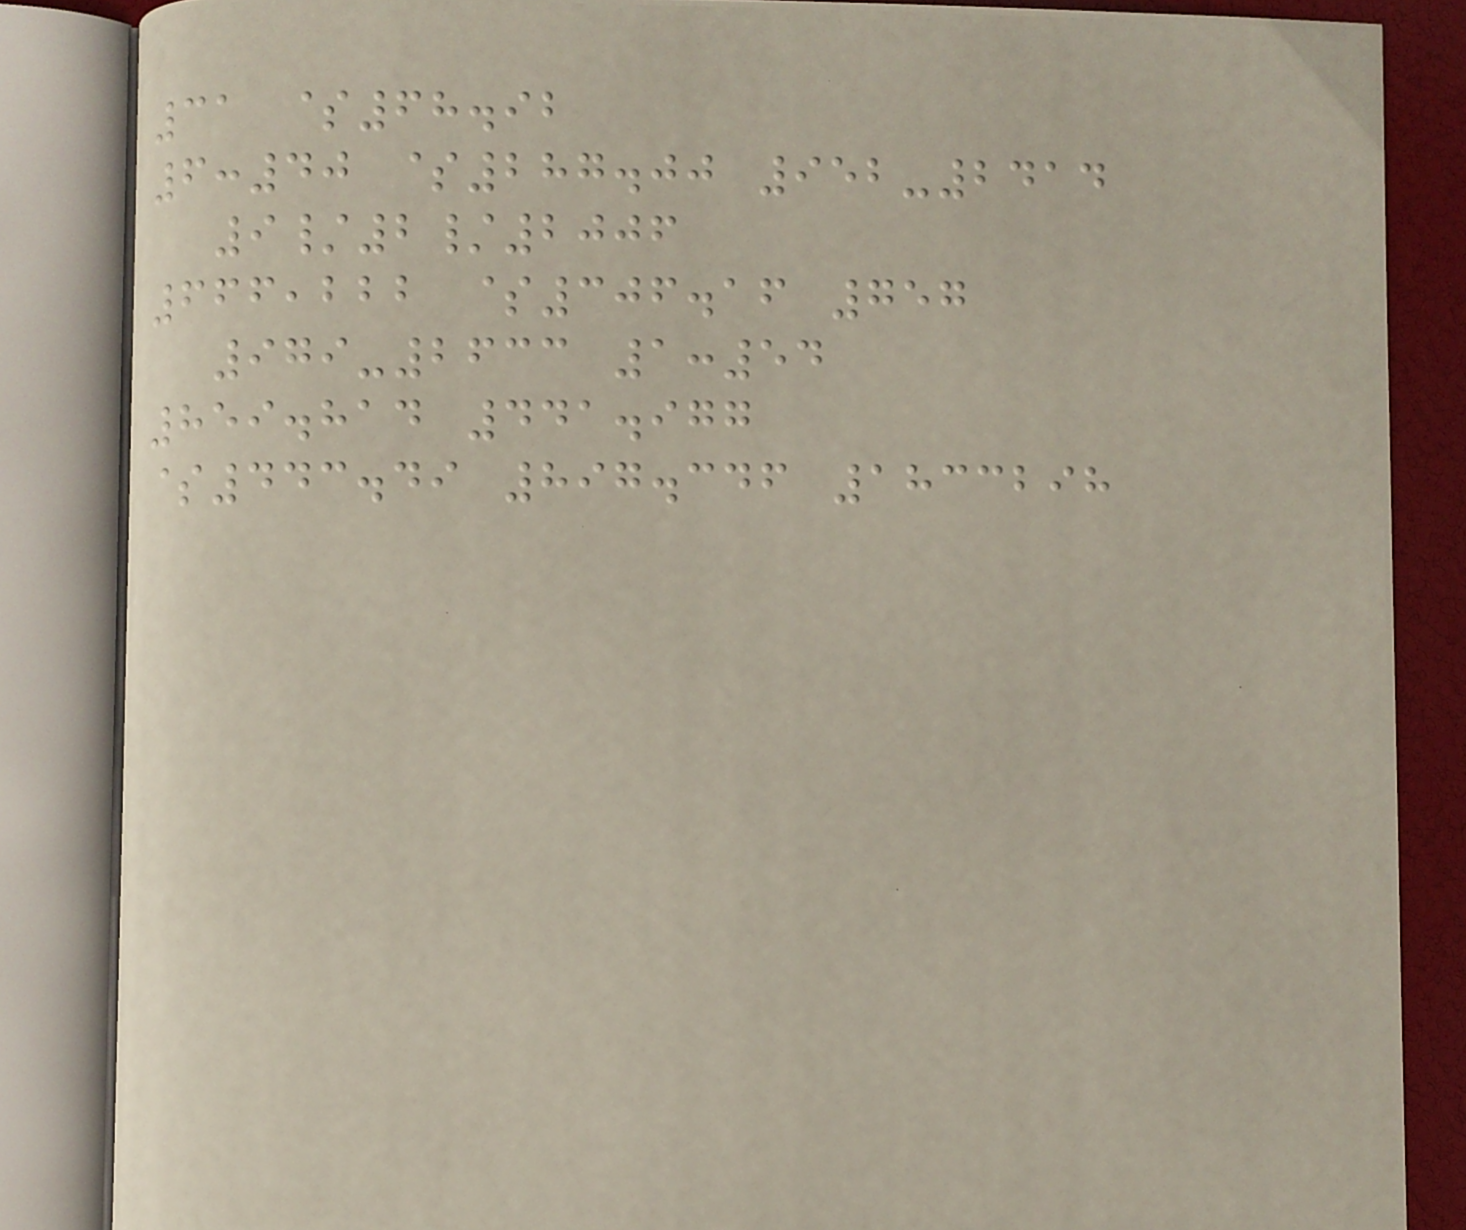31 $68.92
6:40 $287.00 952-2414
9/2/2006
666,222 $306.16 757
979-2633 1:54
859.814 441.977
$443.49 897.346 1833298
